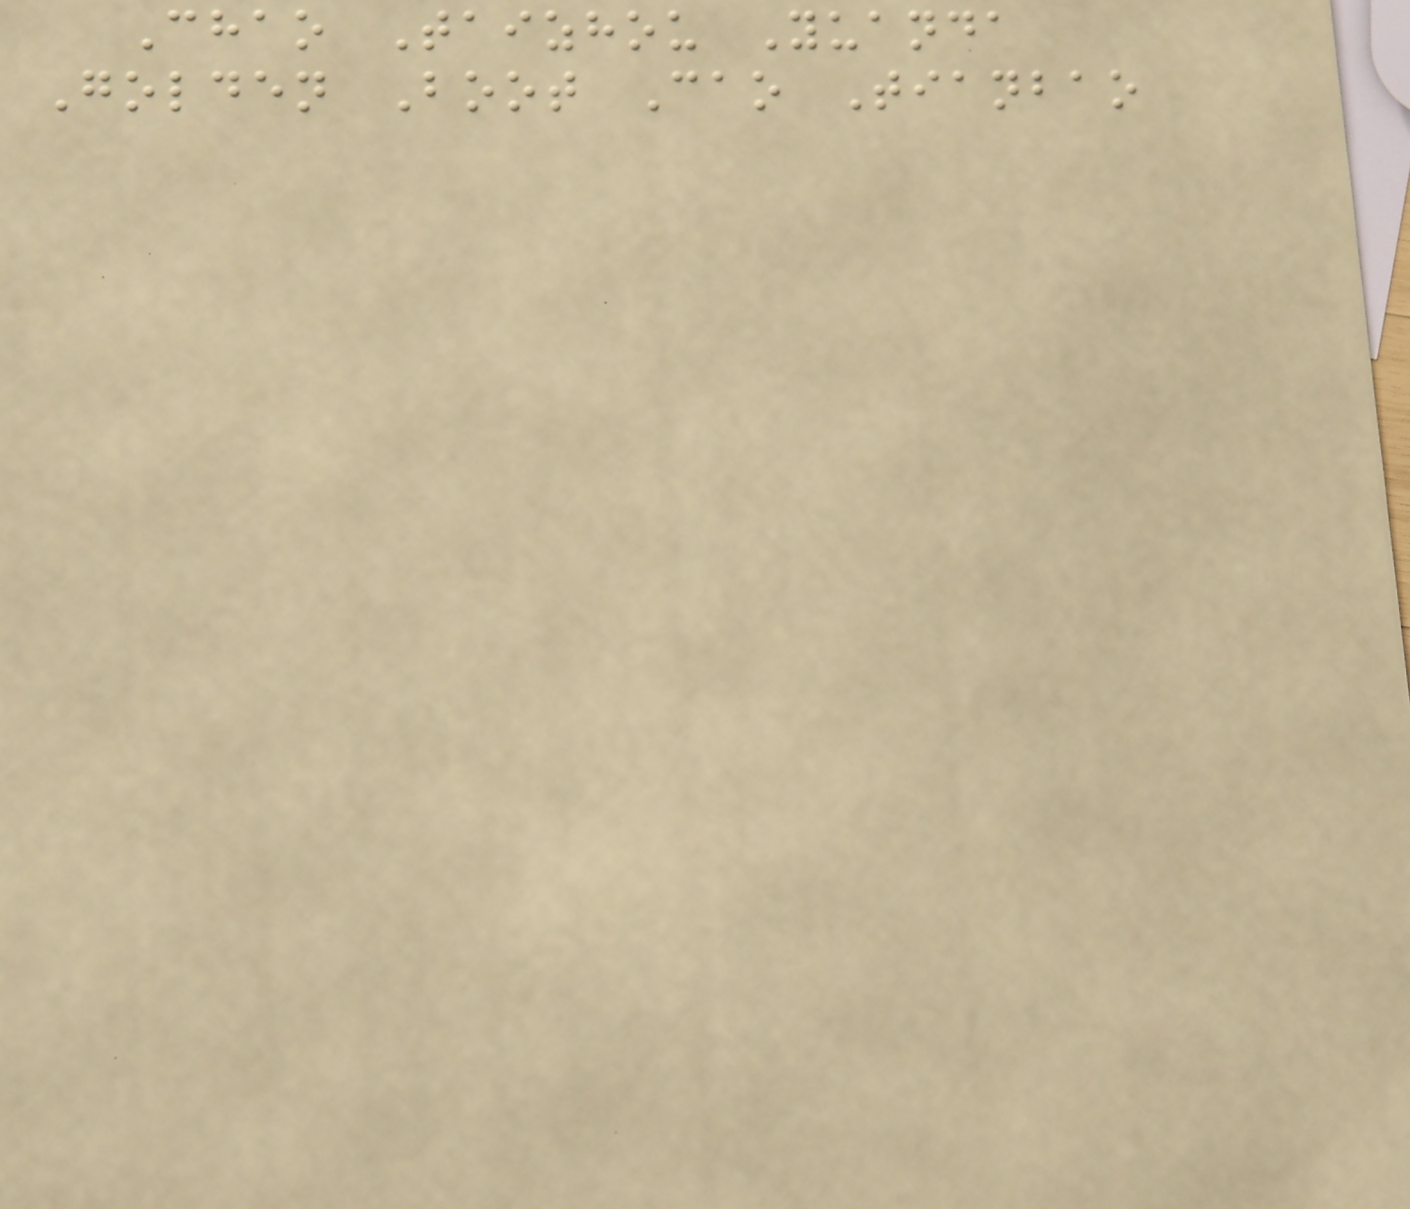Chao Taizhou Yuanda
Golden Boot Cao Tianbao
